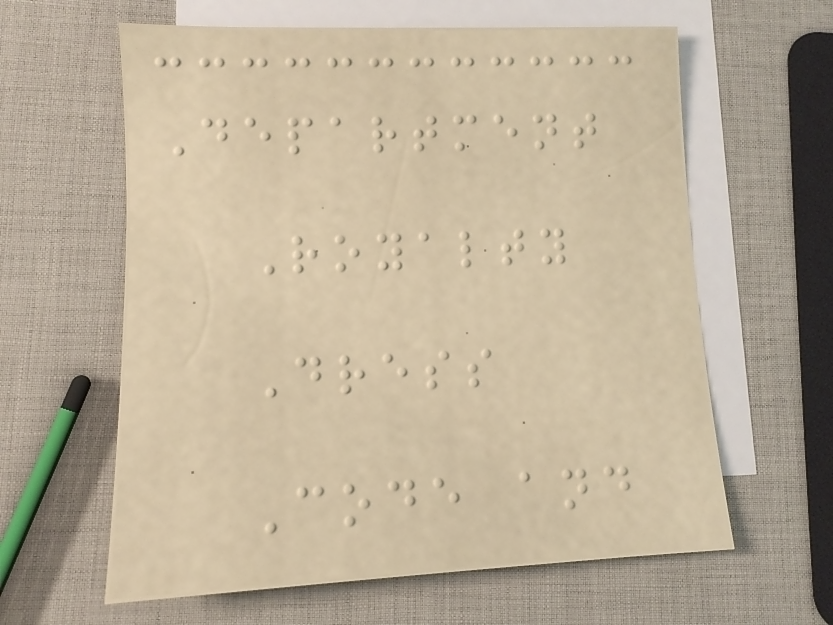Department
Royalty
Dress
Code and
